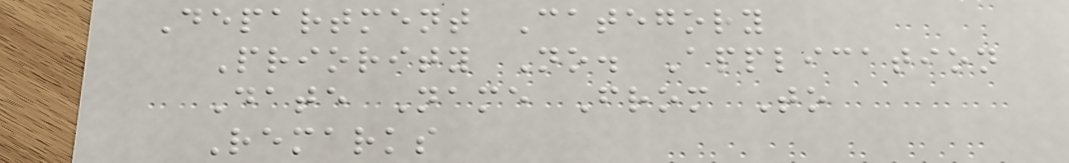Department Category
Priority No. Application
Date Name From To
Remarks
